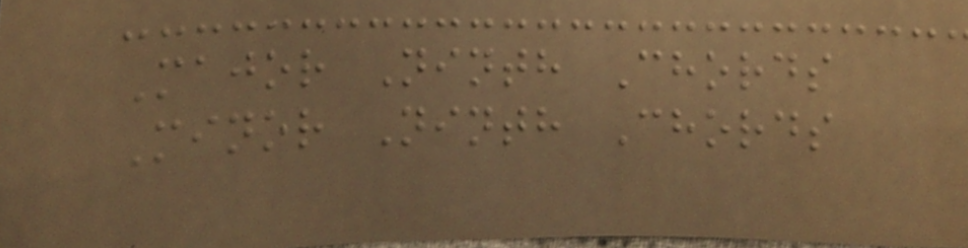Major Ninth Chords
Minor Ninth Chords
